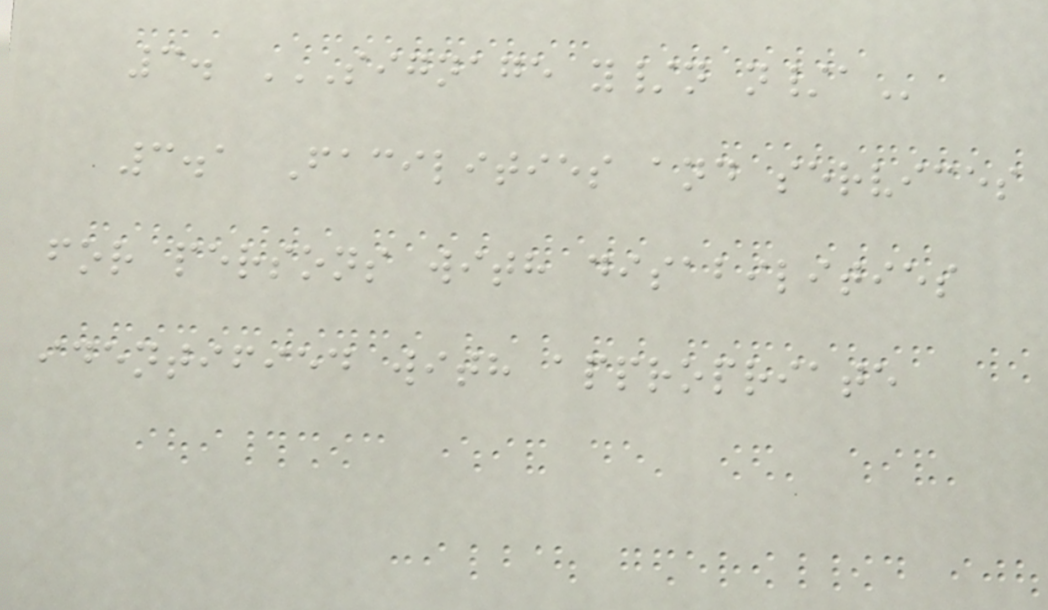3. SIGNAGE Y/N N/A
3.1 Facilities and services
for persons with disabilities
identified with appropriate
